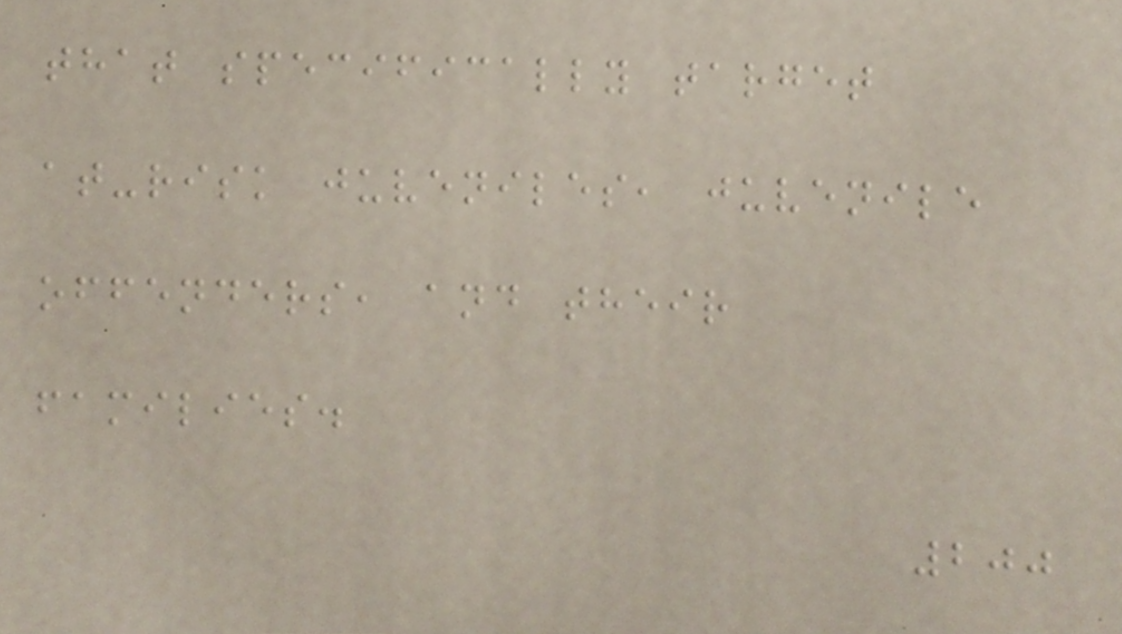that specifically target
at-risk juveniles, juvenile
offenders, and their
families.
200
